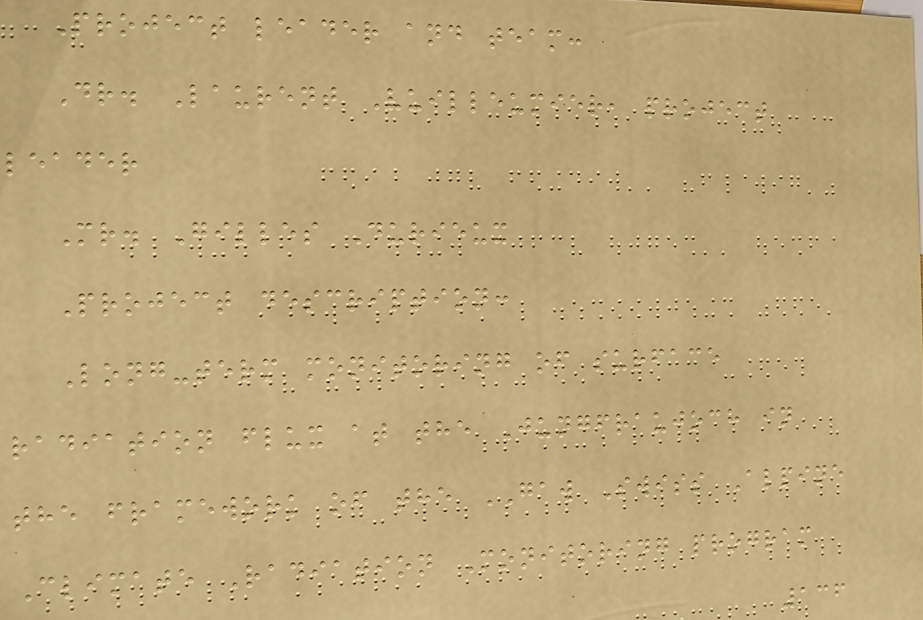Project leader and team:
Dr. Laurent Vuilleumier, project
leader
Mr. Gilles Durieux
Project description:
Long-term monitoring of surface
radiation flux at the Jungfraujoch in
the framework of the GAW Swiss Alpine
Climate Radiation Monitoring program
136
